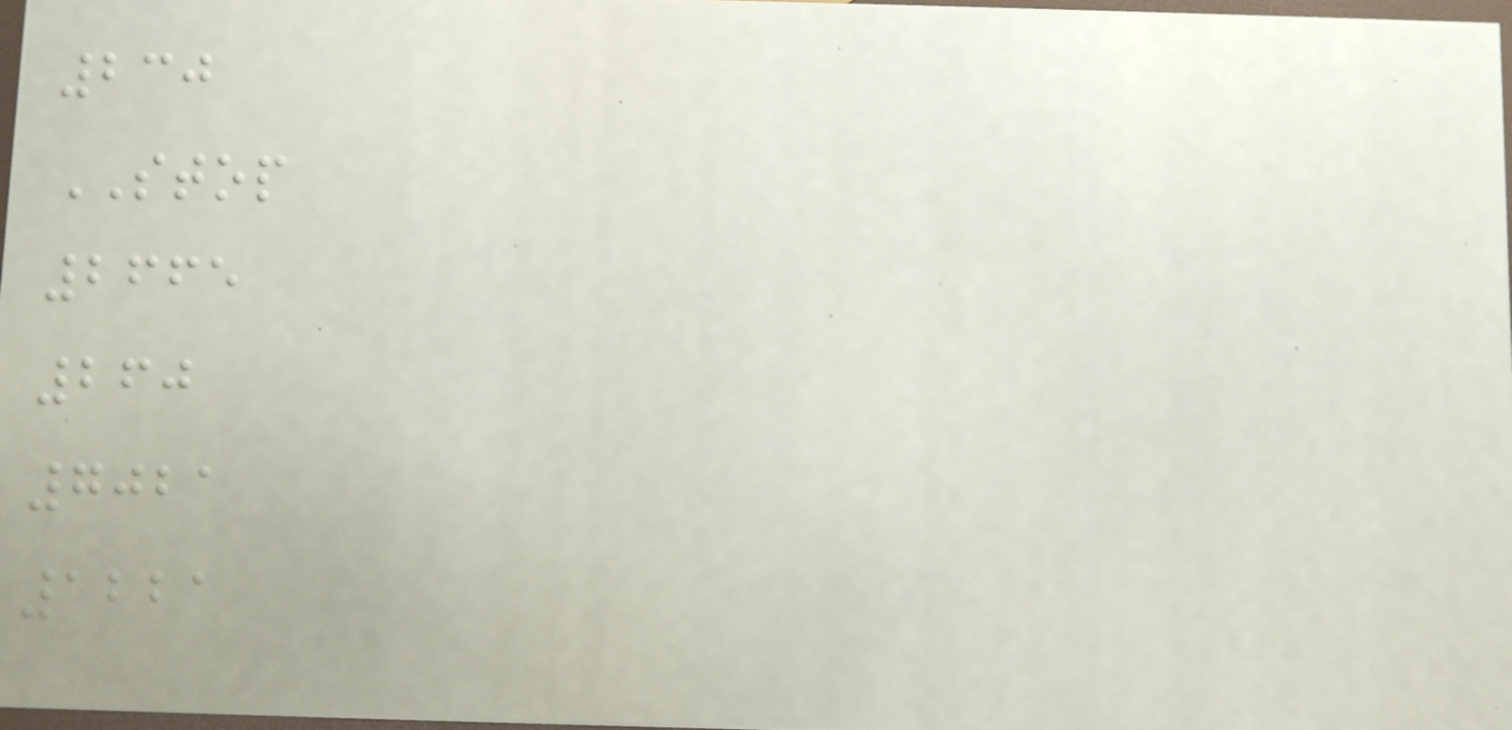230
STOP
2665
260
7021
1221
